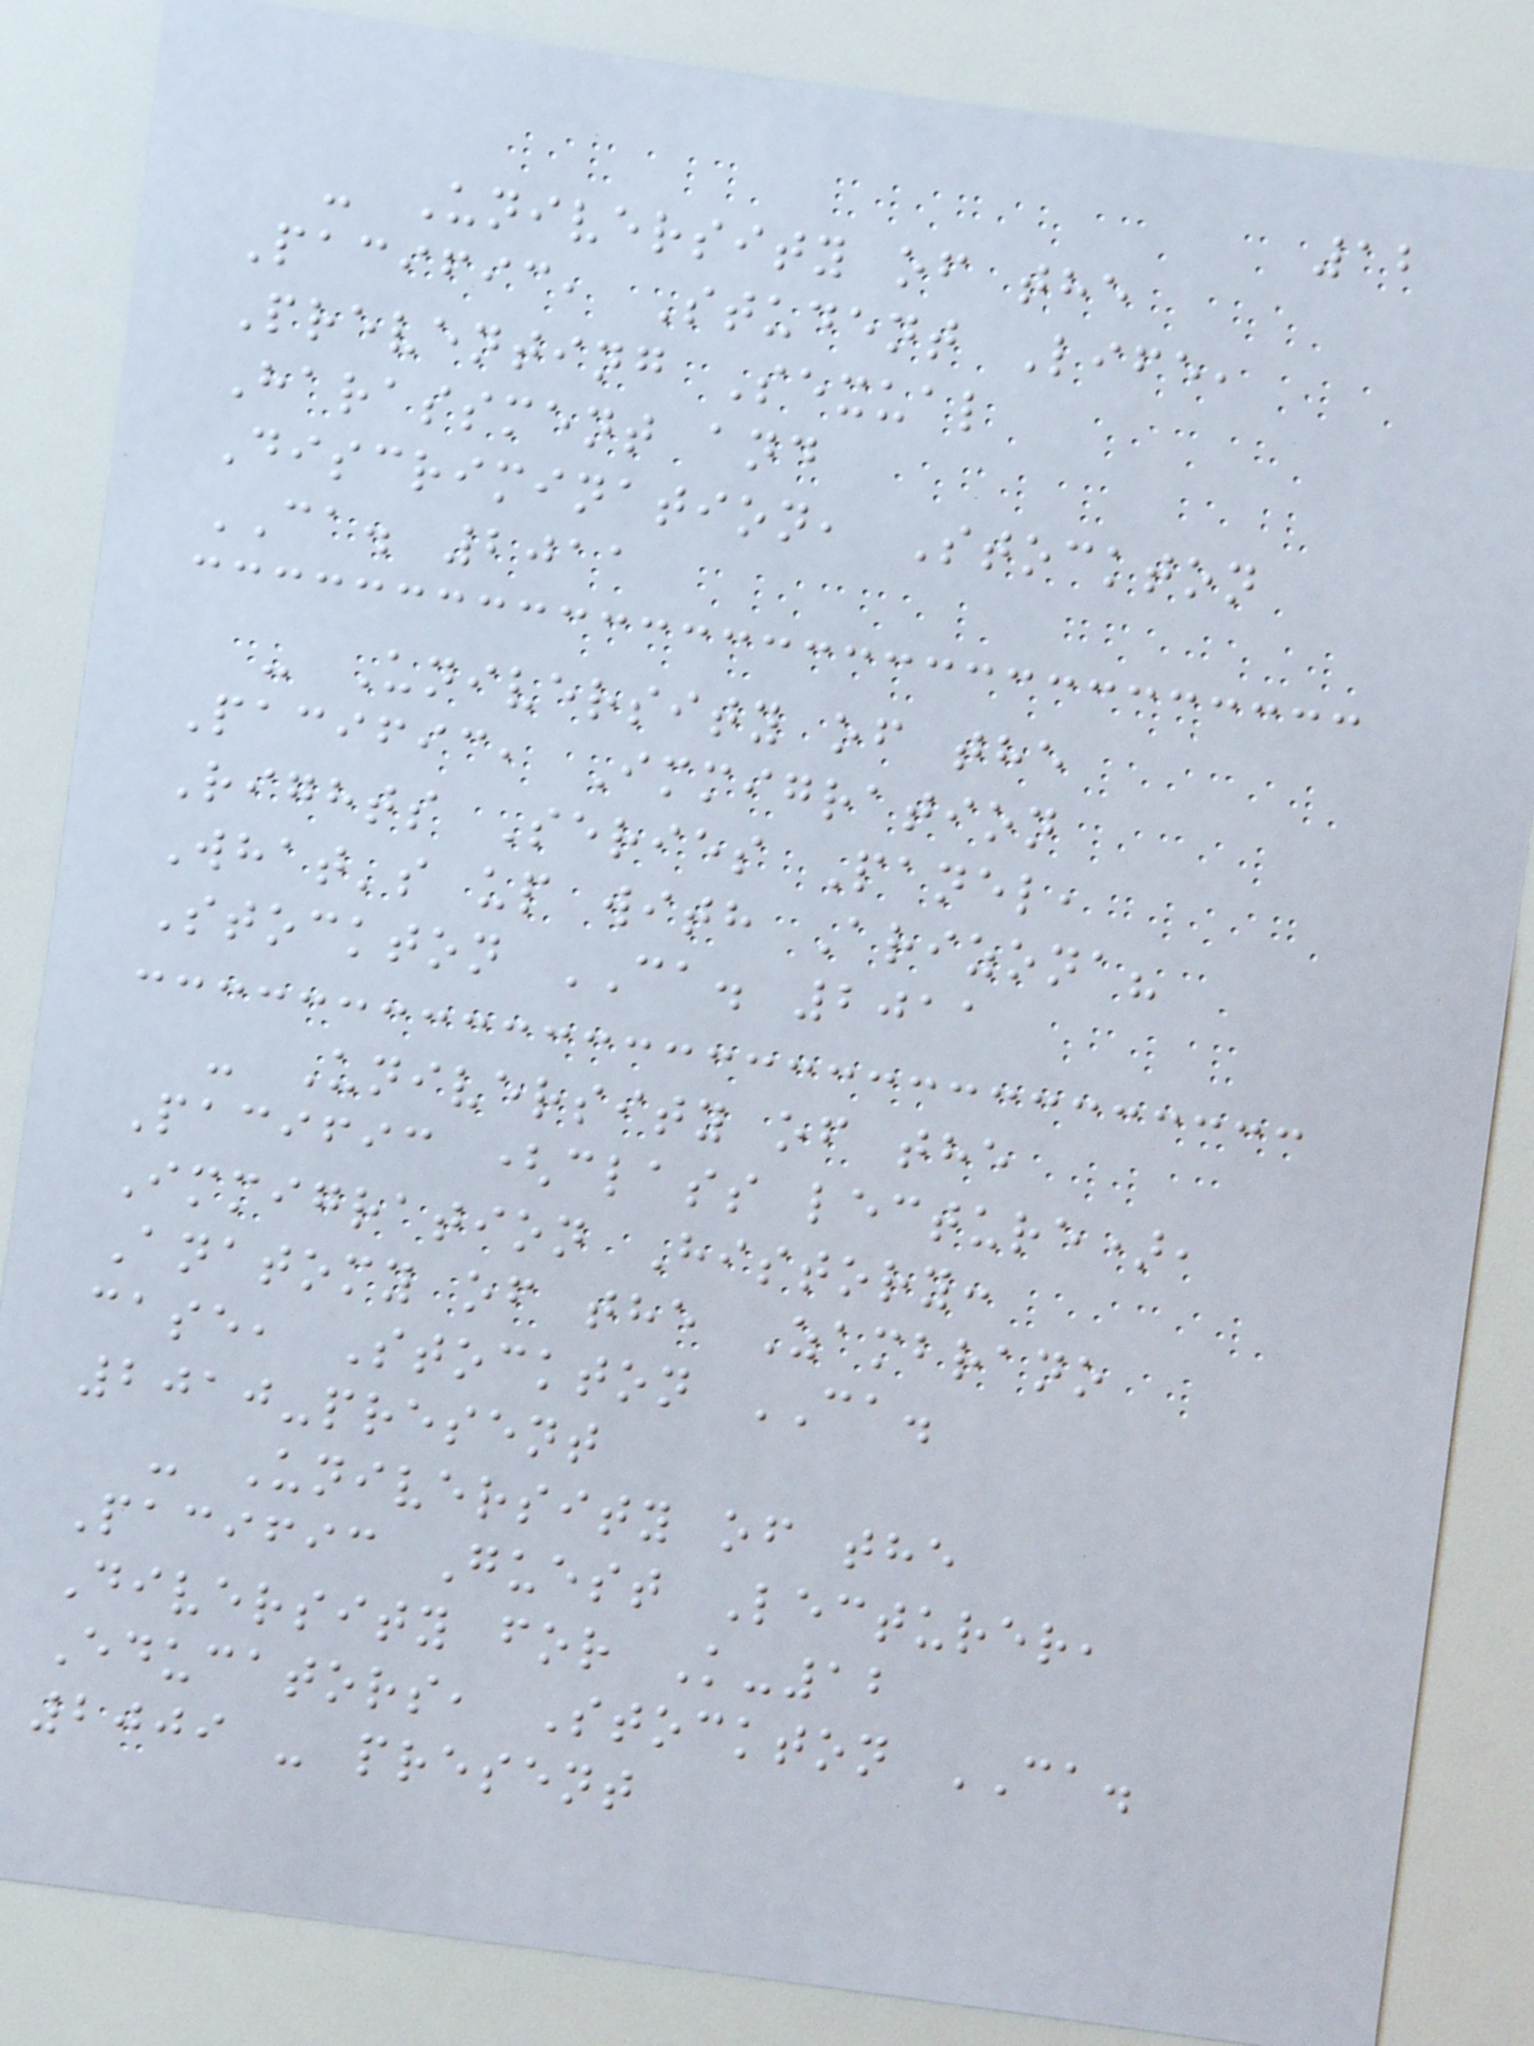12
- University of the
Pacific, Student Life,
Preventing Sexual
Harassment and
Discrimination, Stockton
CA. 2011
- University of the
Pacific, Immigration
Rights Series Panel,
What's up with Arizona?
Stockton CA. 2011
- University of the
Pacific (class lecture),
Immigration History:
Anatomy of the Zambrano
case, Stockton CA.
2010-present
- University of the
Pacific Guest Lecturer,
Diversity for K-12
Educators, Stockton CA.
2009 - present
